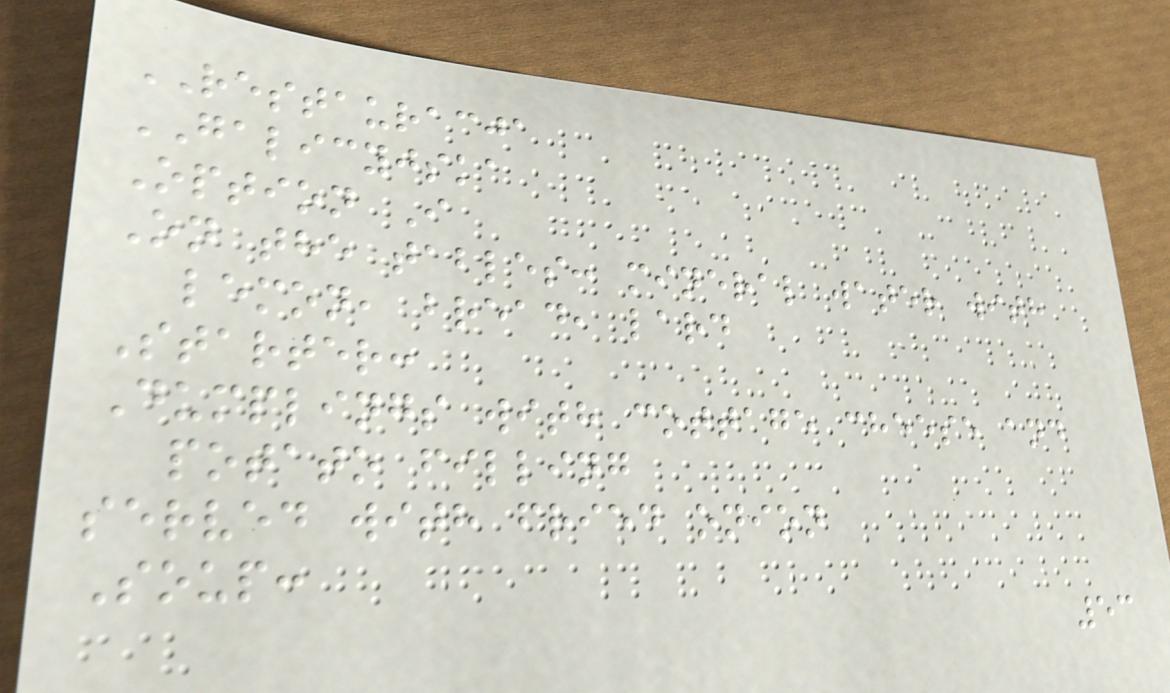RESTAURACJA
GALICYJSKA
Option I
On the tables: mineral water with
lemon, bread, lard
Starter:
Dumplings with cottage cheese and
potato filling
served with fried onion
Soup:
53
